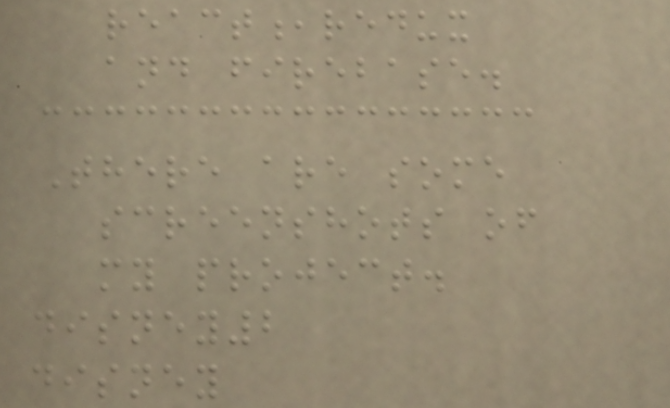react,redux
and firebase.
There are some
screenshots of
my project.
disney2
disney
